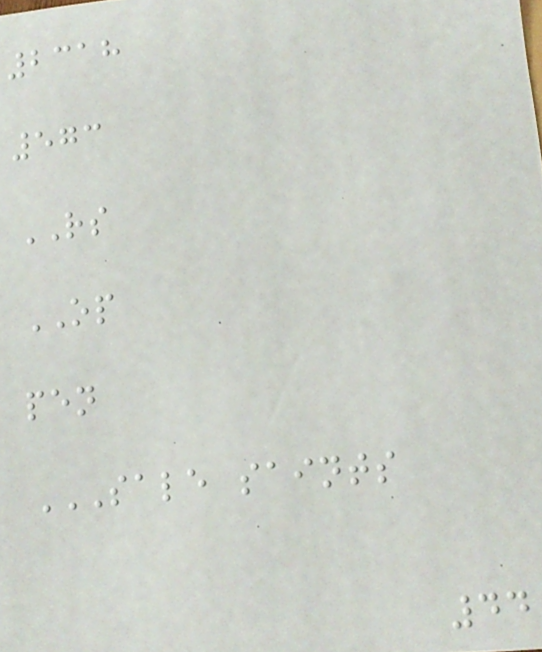2318
573
RS
OP
pen
SALE SAINTS
44
